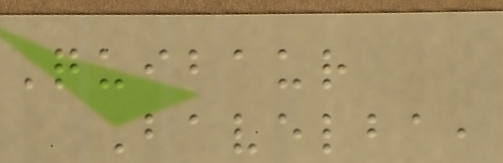Quibaur
Bavelba,
